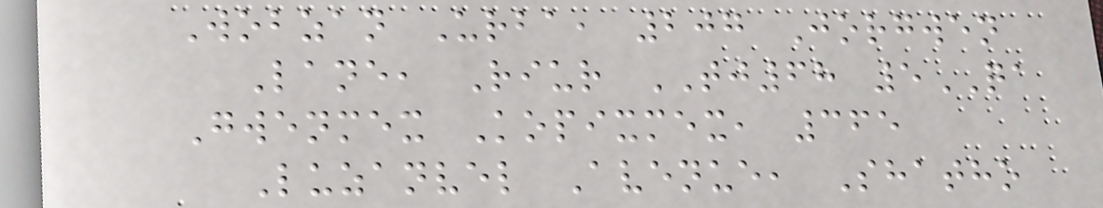Wobzan Urba, 207 Jorgwen
Lane, Riur TJ68 5QA
Gwenmex Kopixmex, 365
Luzanvel Avenue, Shatho
